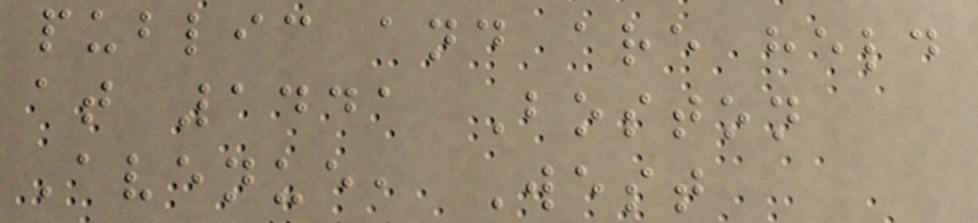public and are held
at 1441 Boston
Avenue, West
